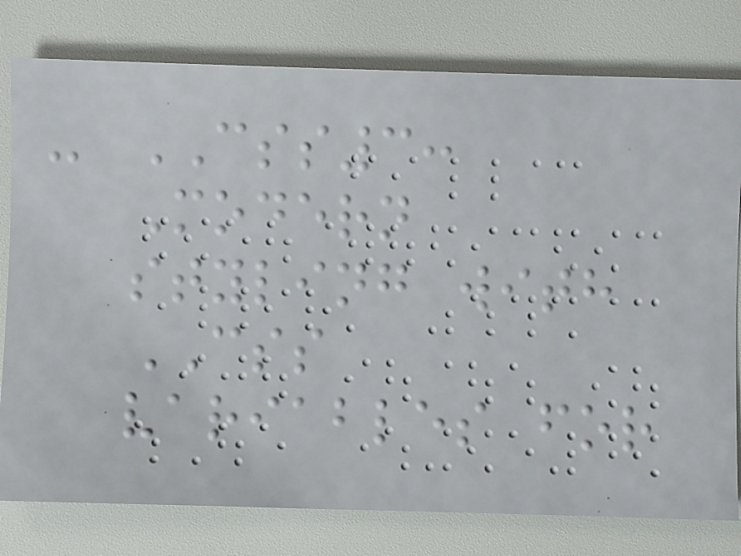- CSS3:
Modern
styling with
CSS
variables for
